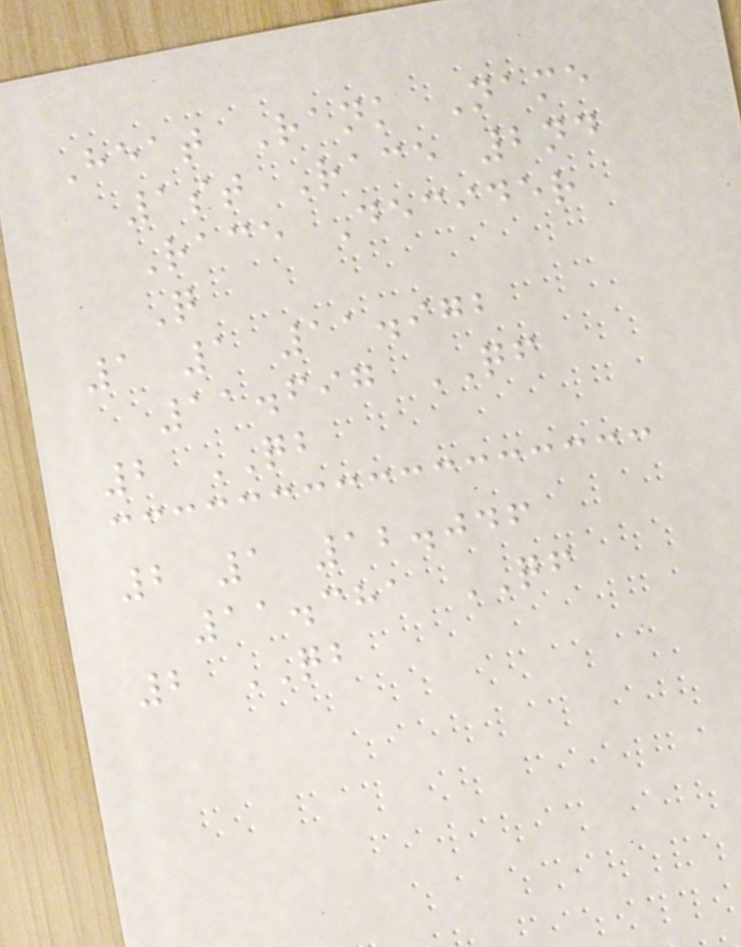Heat Rank Name
1st Race 2nd
Race Decider
Q
1 1 11.972
11.697 QF
2 QB
2 1 12.046
11.381 QF
2 QB
